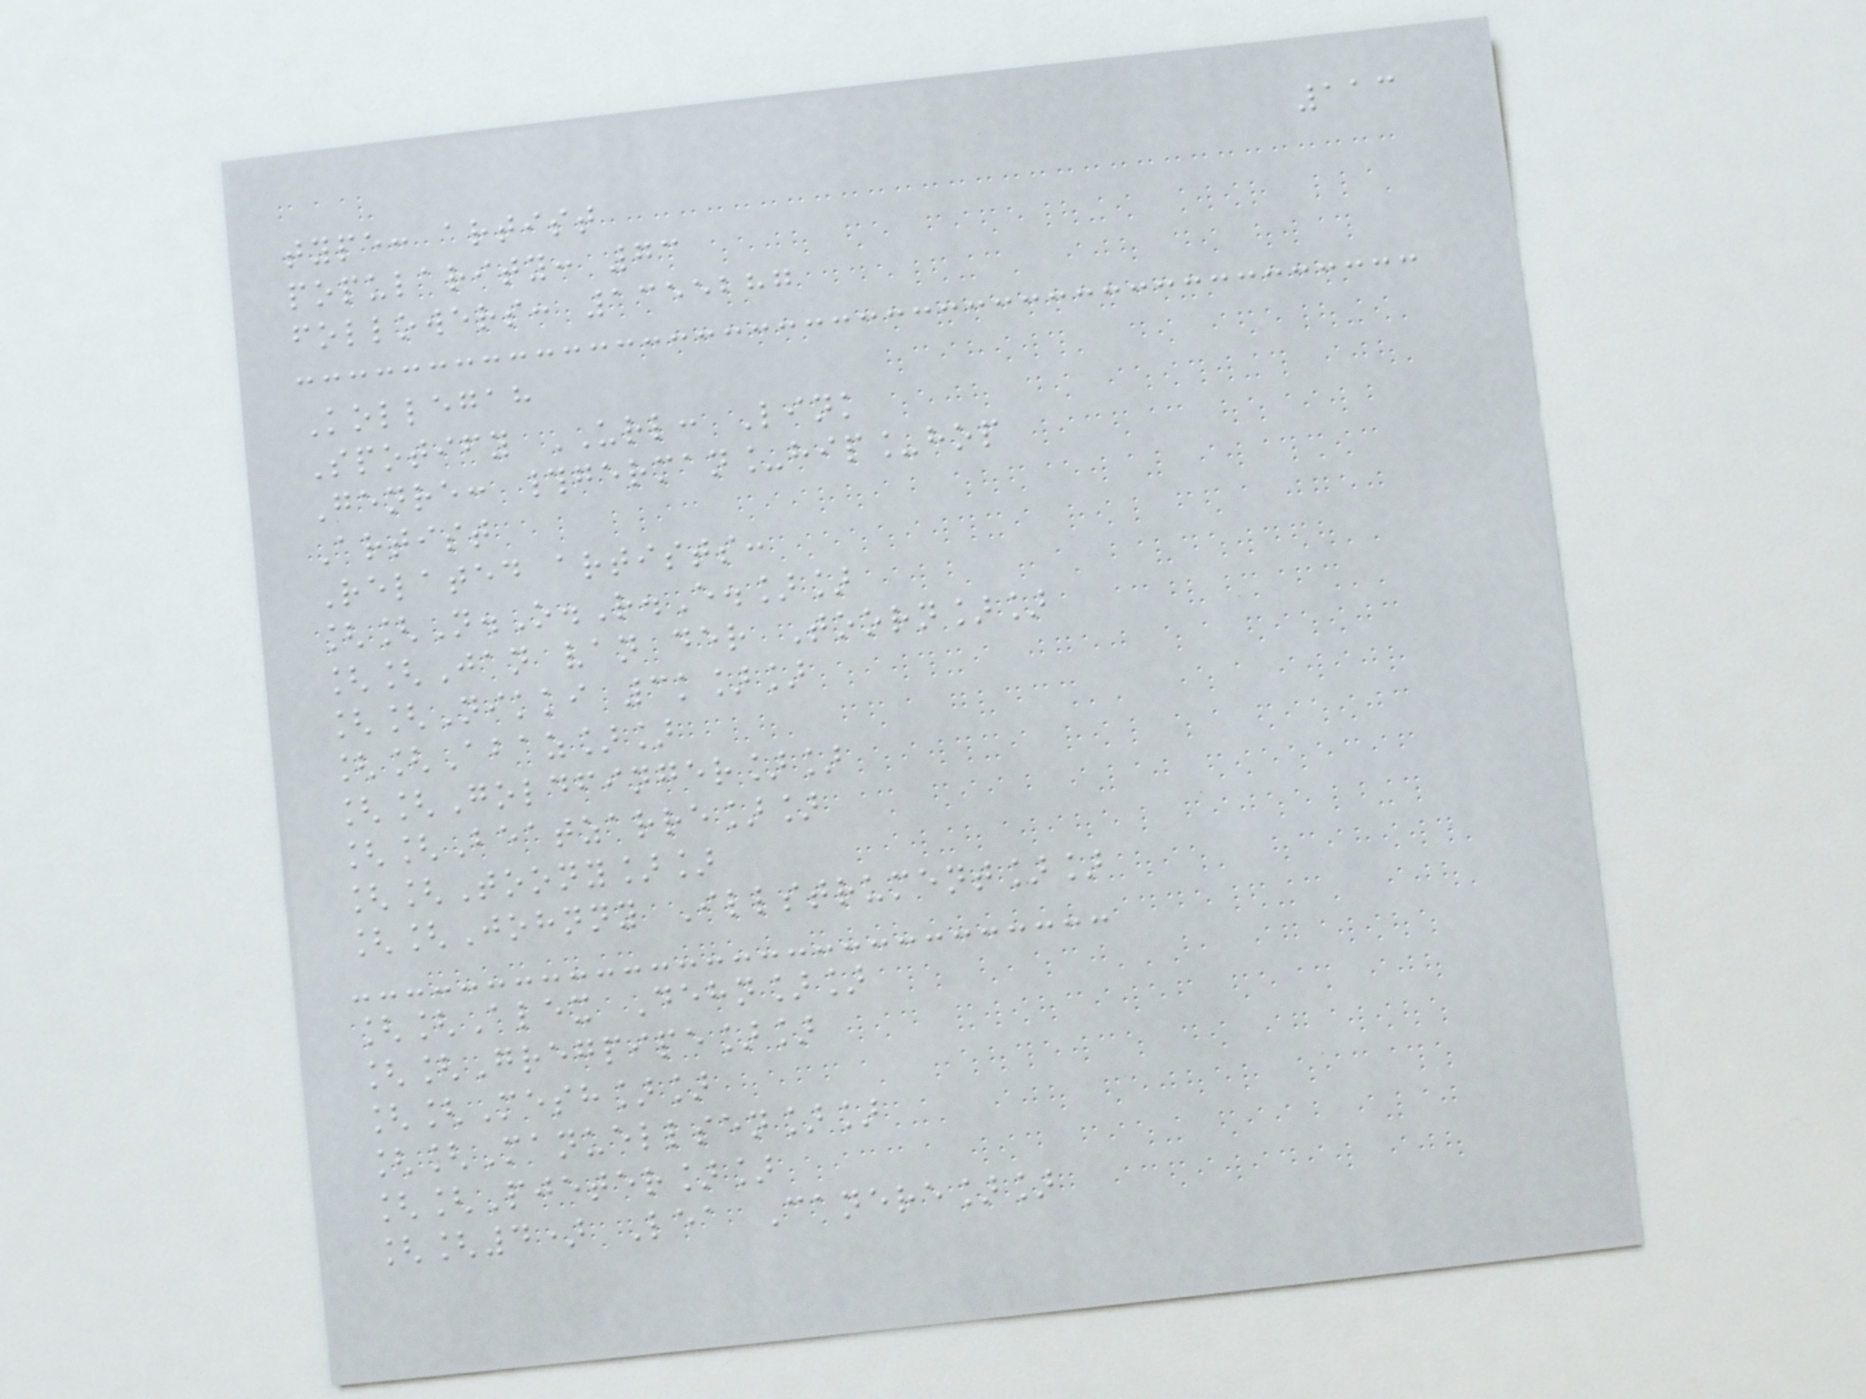113
type: artist
popularity: 73
followers: 1355287
Kollegah
Spotify URL: Link
Genre: #german_hip_hop
Artist
Related artists:
[[N.O.R.E.]]
[[Jan van der Toorn]]
[[Nikki 3k]]
[[Abaz]]
[[Goldfinger]]
[[Beatzarre]]
[[Toony]]
[[Johnny Illstrument]]
[[Alex Dehn]]
[[Gregpipe]]
[[Mesh]]
[[Manuellsen]]
[[Pjeter]]
[[4) Lea Canere]]
